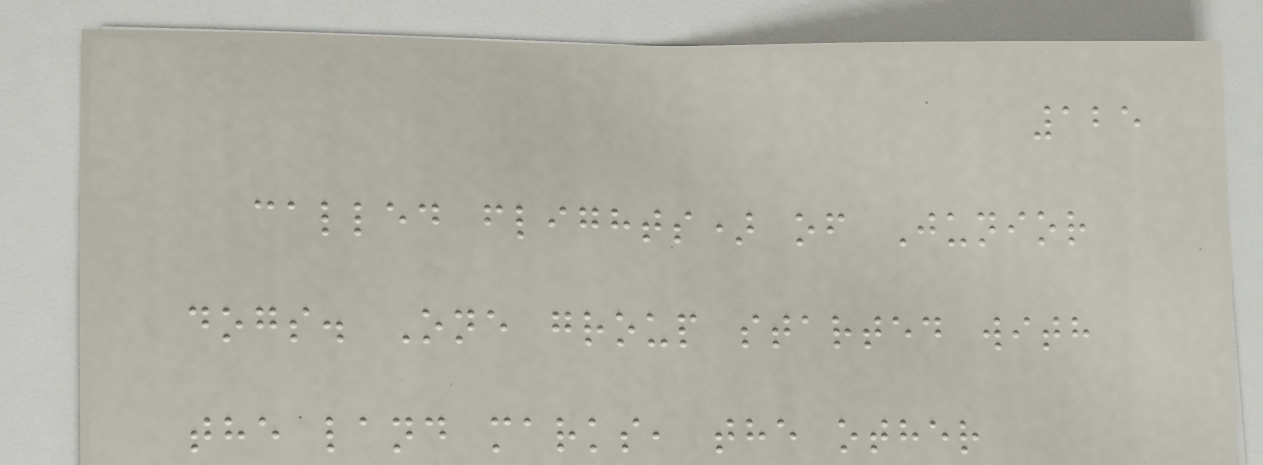125
called flights) of Junior
dogs. One group started with
the land marks, the other
